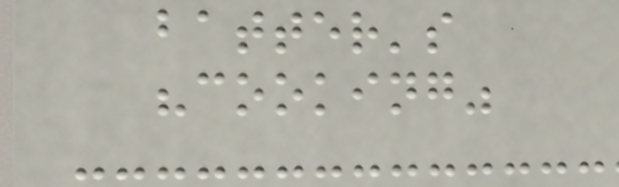batter's
"cooking"
